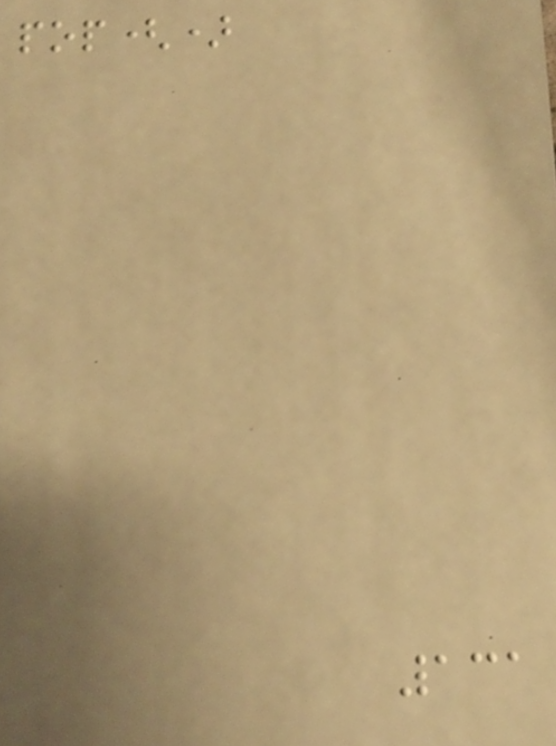pop()
131
